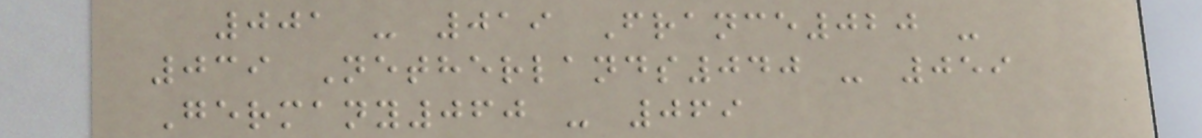001 - 019 France020 -
039 Netherlands040 - 059
Germany060 - 069
